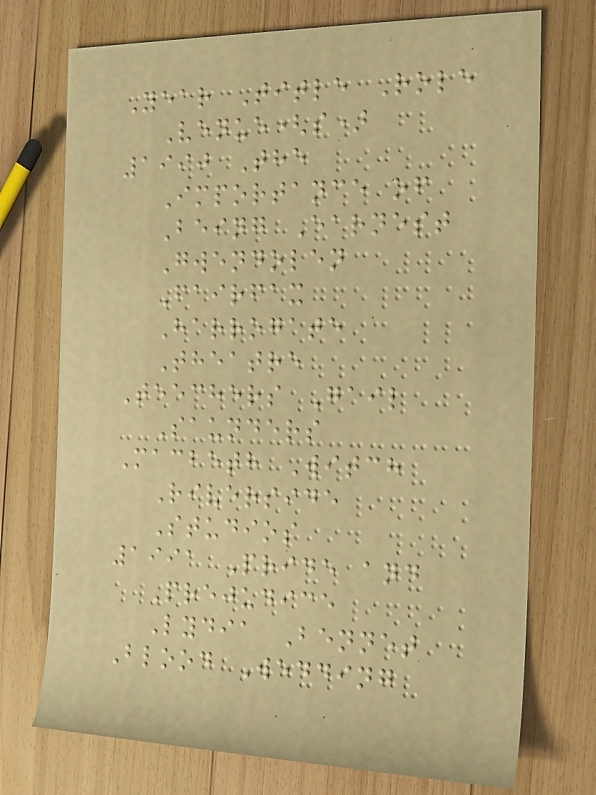Year Title Role
Venue(s)
1990 The
Importance of
Being Earnest
Gwendolen
Fairfax
Harrogate
Theatre
Teechers Gail
Saunders
Macbeth Witch
Riverside
Studios
1991 Pride and
Prejudice
Lydia Bennet
Blood Wedding
